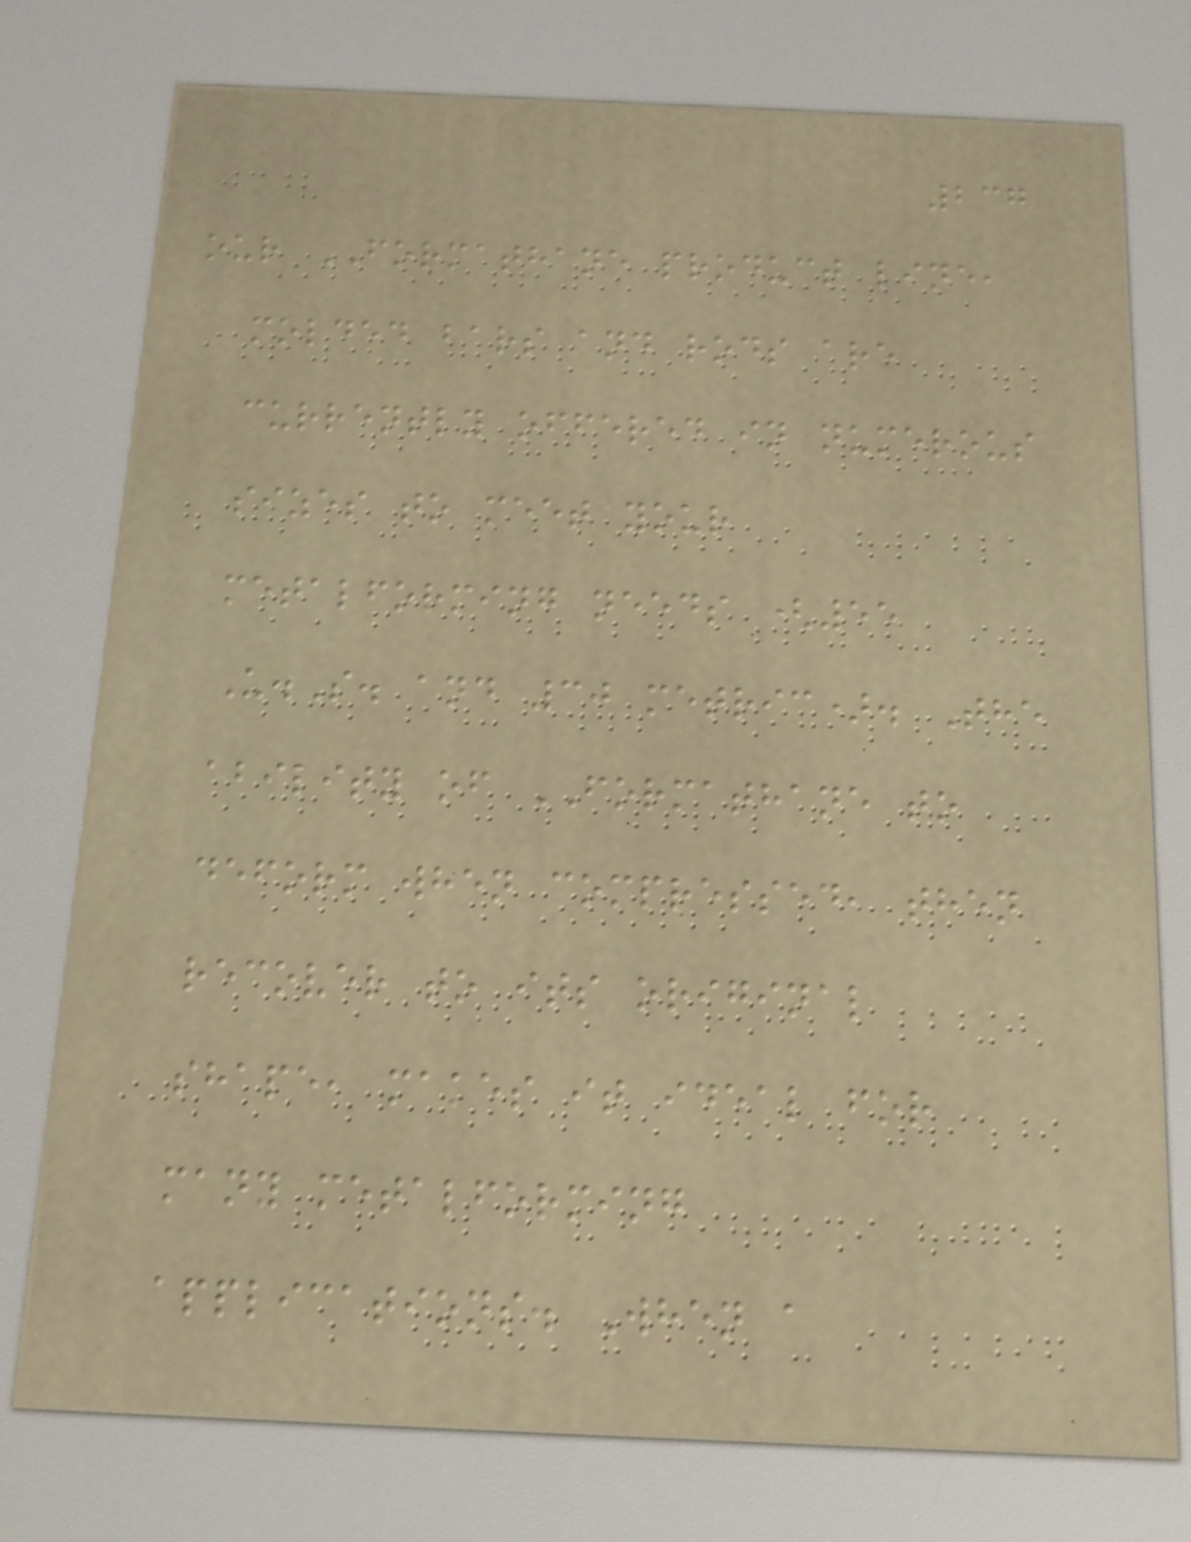237
our FORMATHANE product line,
molded bars and rods are
currently offered in numerous
sizes to meet your
metalforming needs (55
U.S. and 30 metric). The
ability of FORMATHANE to
deform when compressed, then
recover to its original
shape, makes it ideal for
many metalforming
applications. When a
